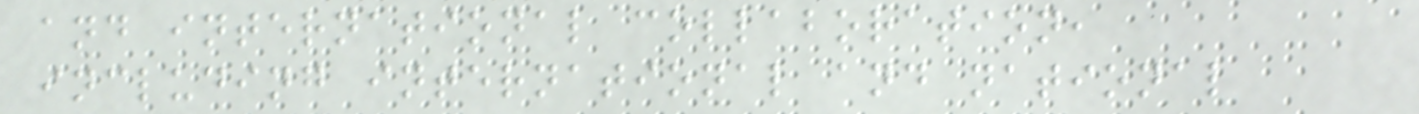and international collaboration,
including international and national
